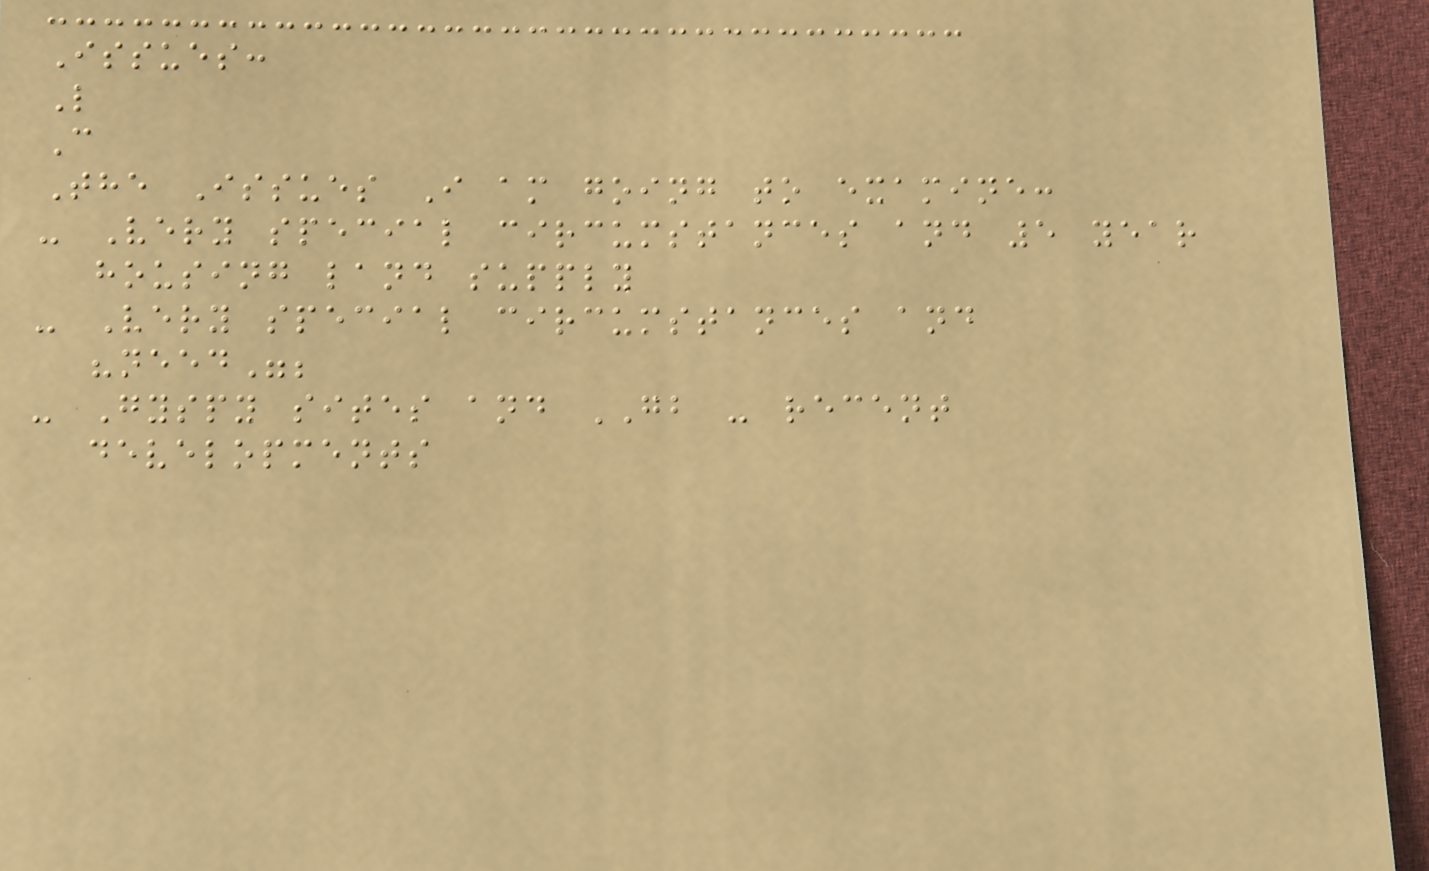Issues:
L
C
The Issues I am going to examine:
- Very special circumstances and 5 year
housing land supply
- Very special circumstances and
"need";
- Gyspy sites and GB - recent
developments
